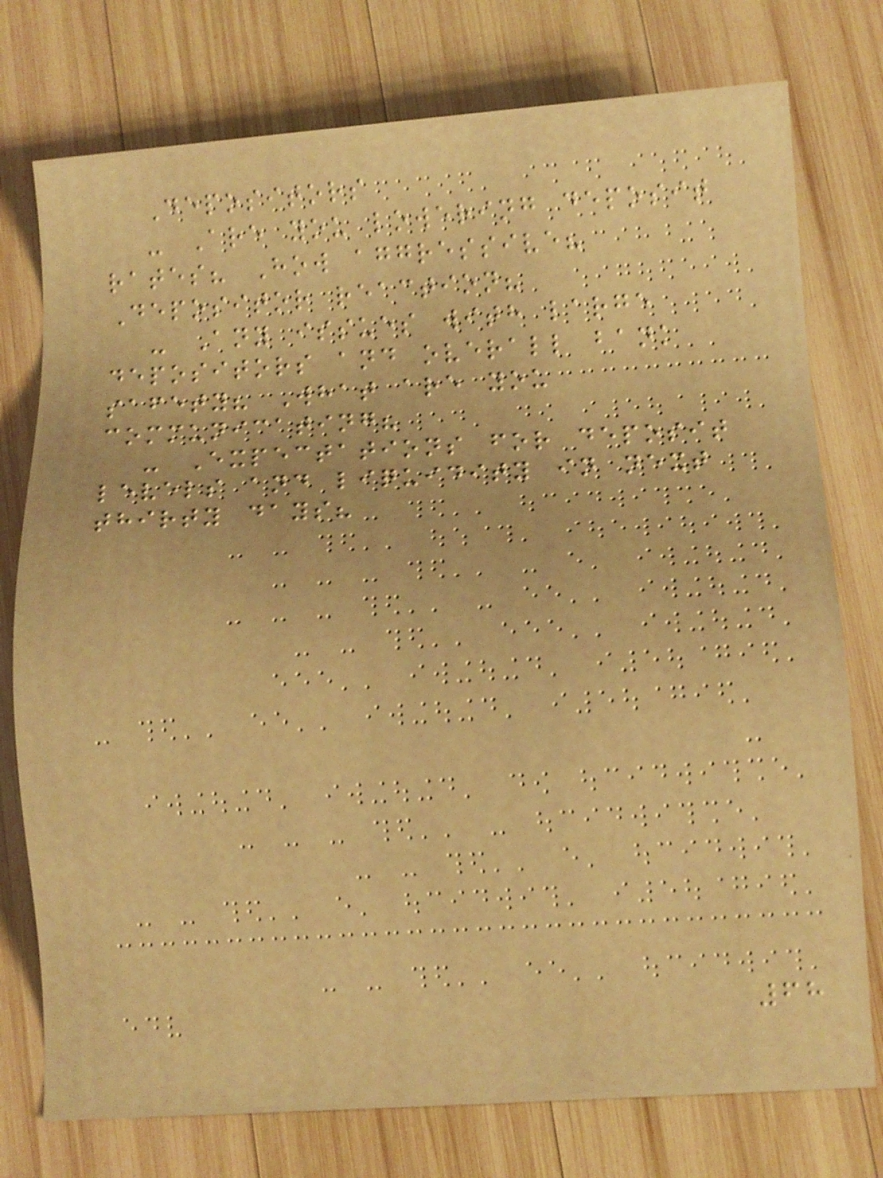Depositors
- Are you lowering deposit
rates? How aggressive?
Depositor reaction?
- Any issues with large
depositors and overall bank
safety? What are you
communicating?
- Expectations for deposit
levels and liquidity in next
thirty days?
68
